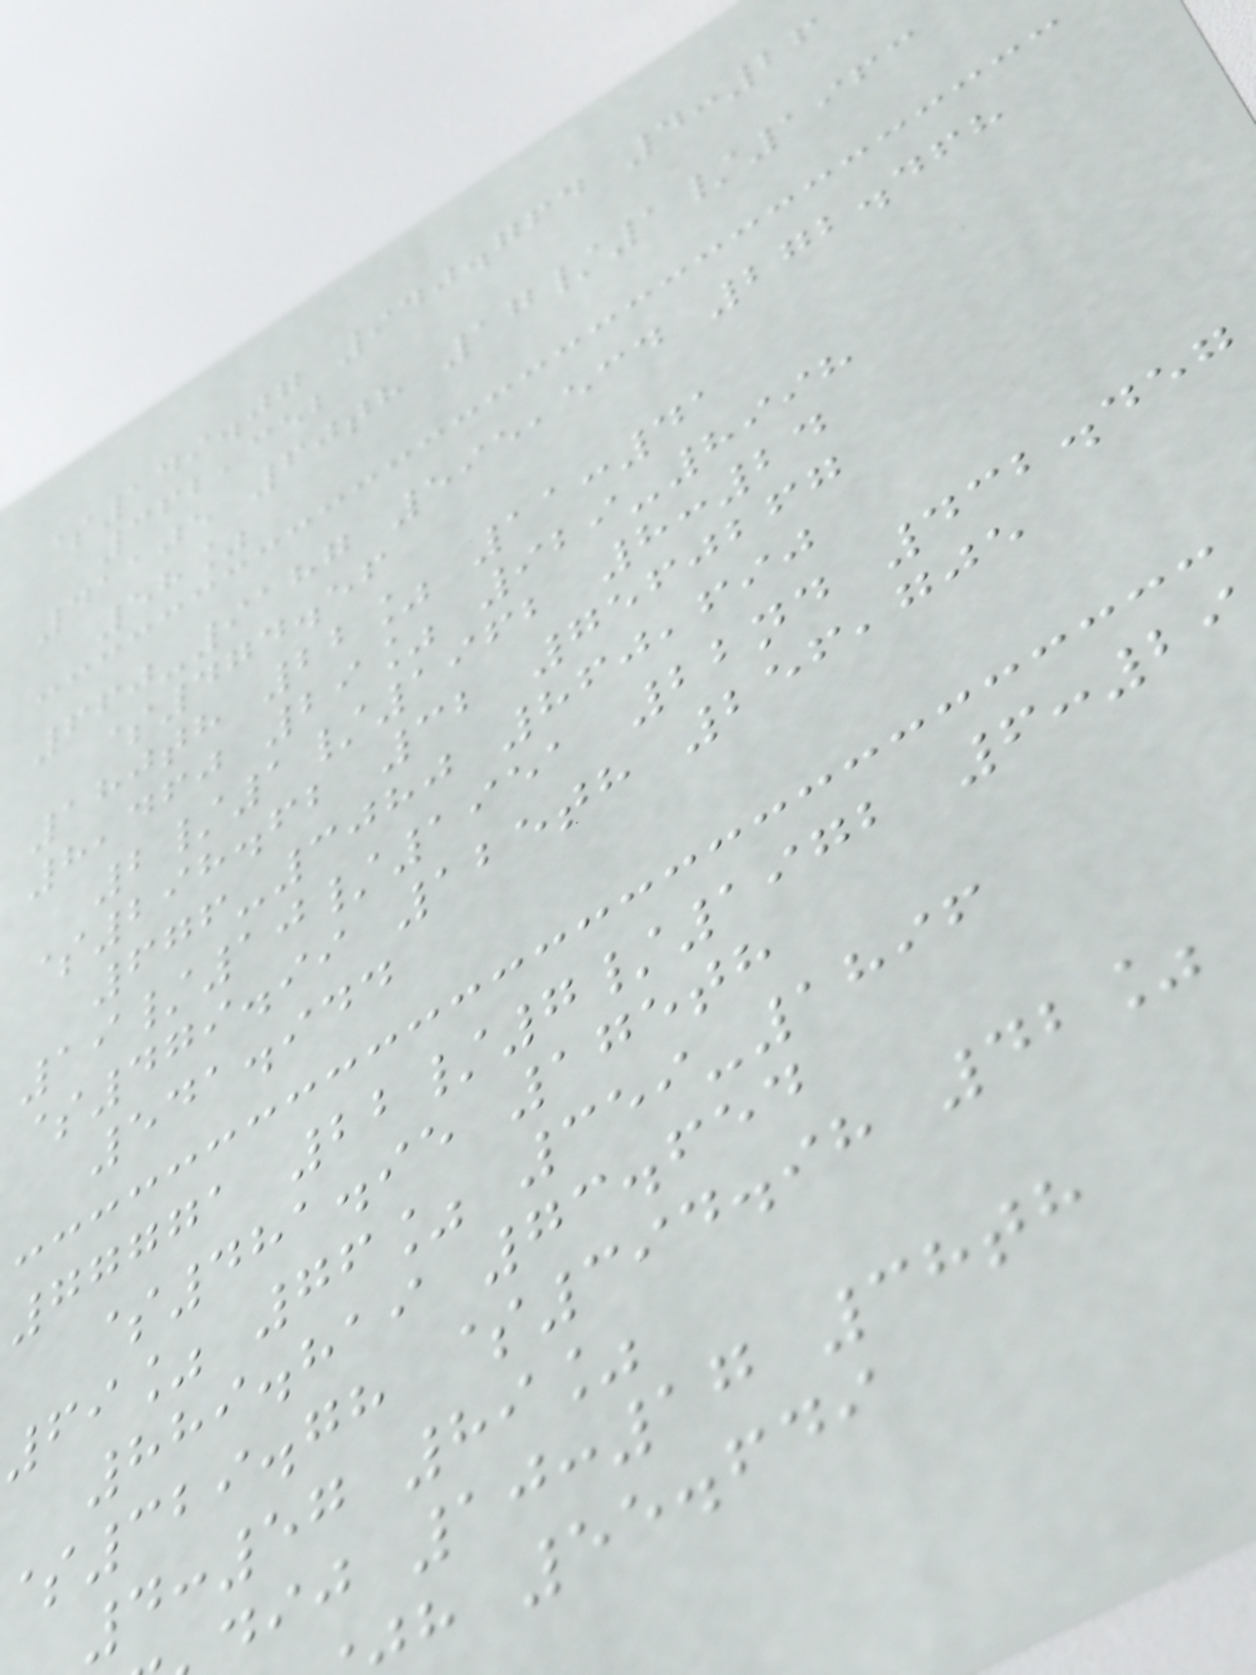$149.07 940.764 4:26
362,352
41105 60th 17/1/1963
58%
660-9187 595,534 272.468
$474.56
180th 22% 11:41
8,460 29% 929-8998
2/1/1962 8:24
$298.62 32 7560267
676-3080 860,690
19/10/1951 22nd 432.457
$479.99 125th 256,705
541.944
77771 22/7/1972 6:29
$481.95 175th
69% 76% 359-1896
889.819 73.654
329.78 $394.98 42%
4:57 89%
ij 10:17 38th
h 55.649
